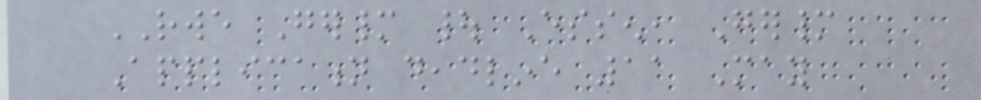RWE Germany | Essen, Germany
Application deadline 11 May
